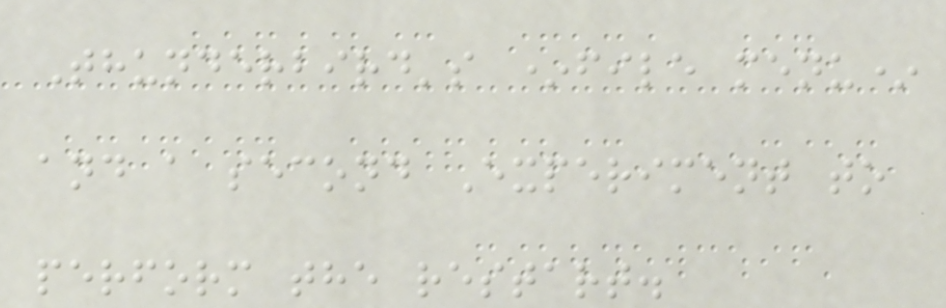Thunderbird's *file menu*
and a second Experiment to
perform the restart.
